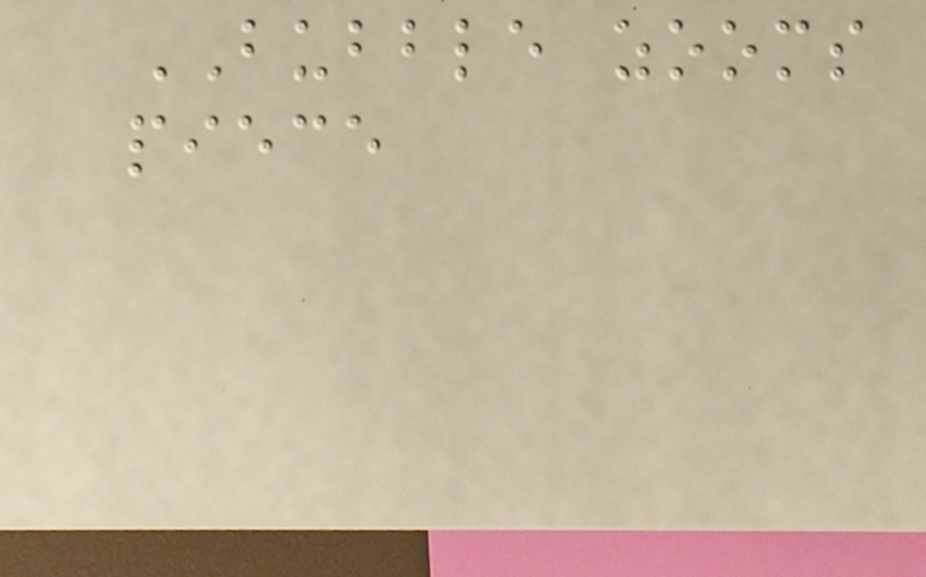BUBBLE zooms
piece
